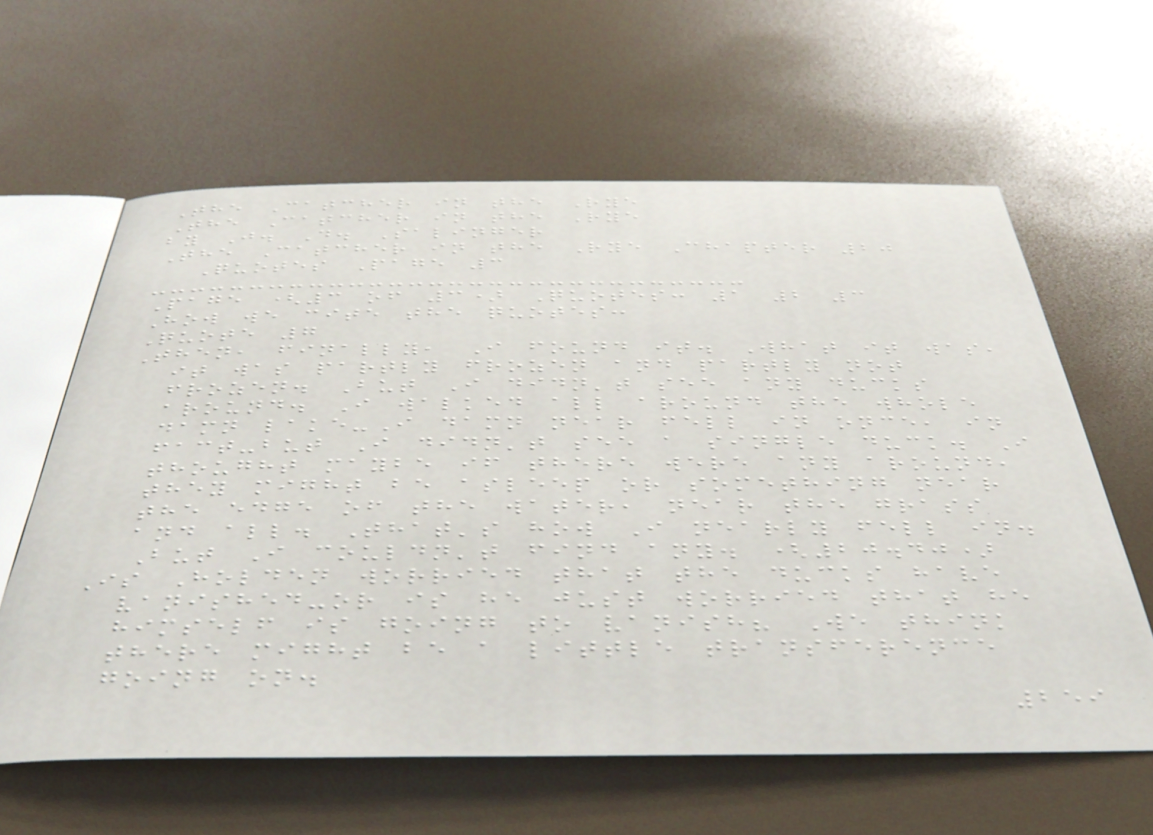The Catcher in the Rye
The Catcher in the Rye
by J. D. Salinger
The Catcher in the Rye Chapter 20
Quotes Page 3
Page (3 of 3) Quotes: 1 2 3
How we cite the quotes:
Quote 7
Then, finally, I found it. What it was,
it was partly frozen and partly not
frozen. But I didn't see any ducks
around. I walked all around the whole
damn lake-I damn near fell in once, in
fact-but I didn't see a single duck. I
thought maybe if there were any around,
they might be asleep or something near
the edge of the water, near the grass
and all. That's how I nearly fell in.
But I couldn't find any. (20.40)
Is Holden worried that the ducks have
vanished-or is he just worried that he
himself is going to vanish? We think
there might be a little transference
going on.
259
